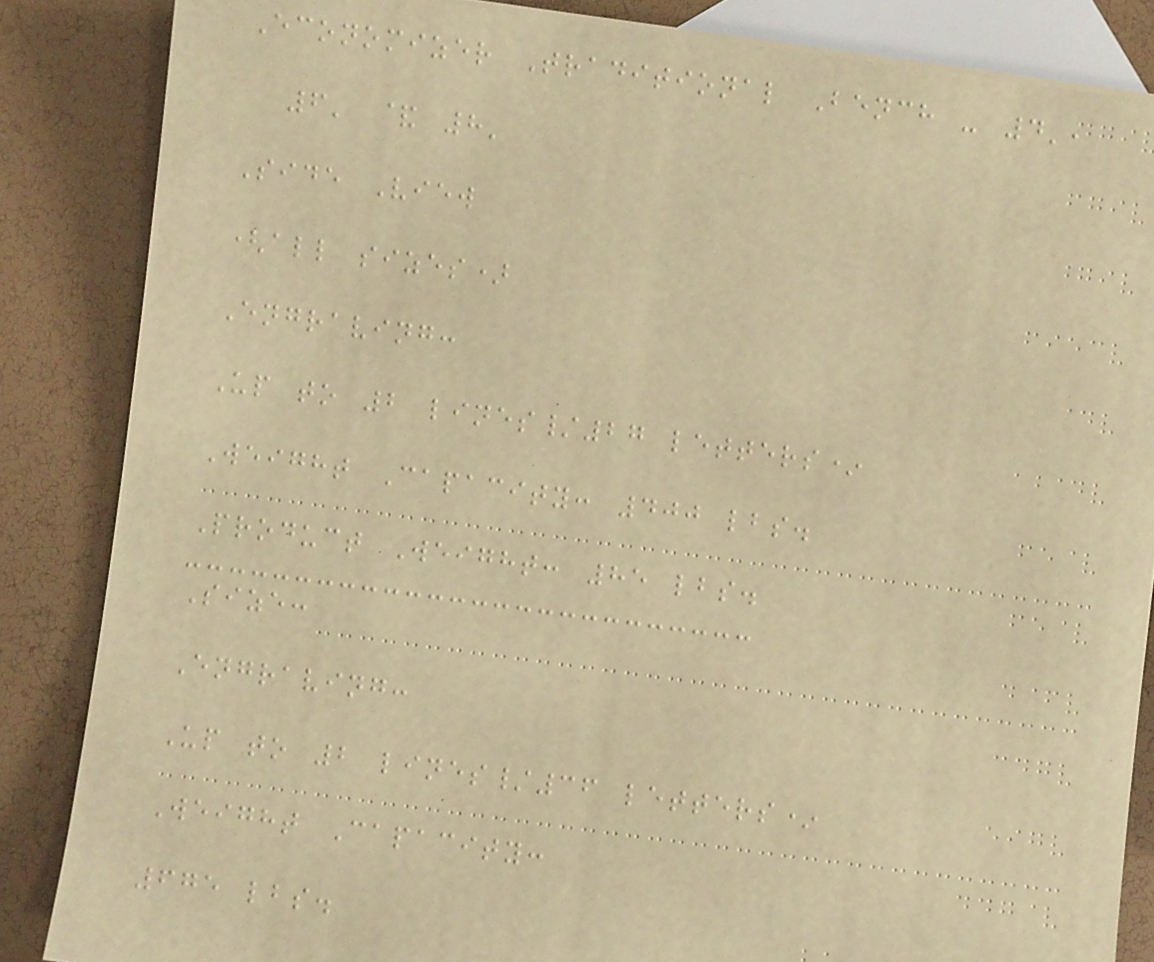Economizer Traditional Bench - 4',
6' & 8'
Side View
(all sizes)
Engraving:
Up to 2 lines/27 letters*
Weight Capacity: 400 lbs.
Product Weight: 85 lbs.
Size:
Engraving:
Up to 2 lines/36 letters*
Weight Capacity:
675 lbs.
